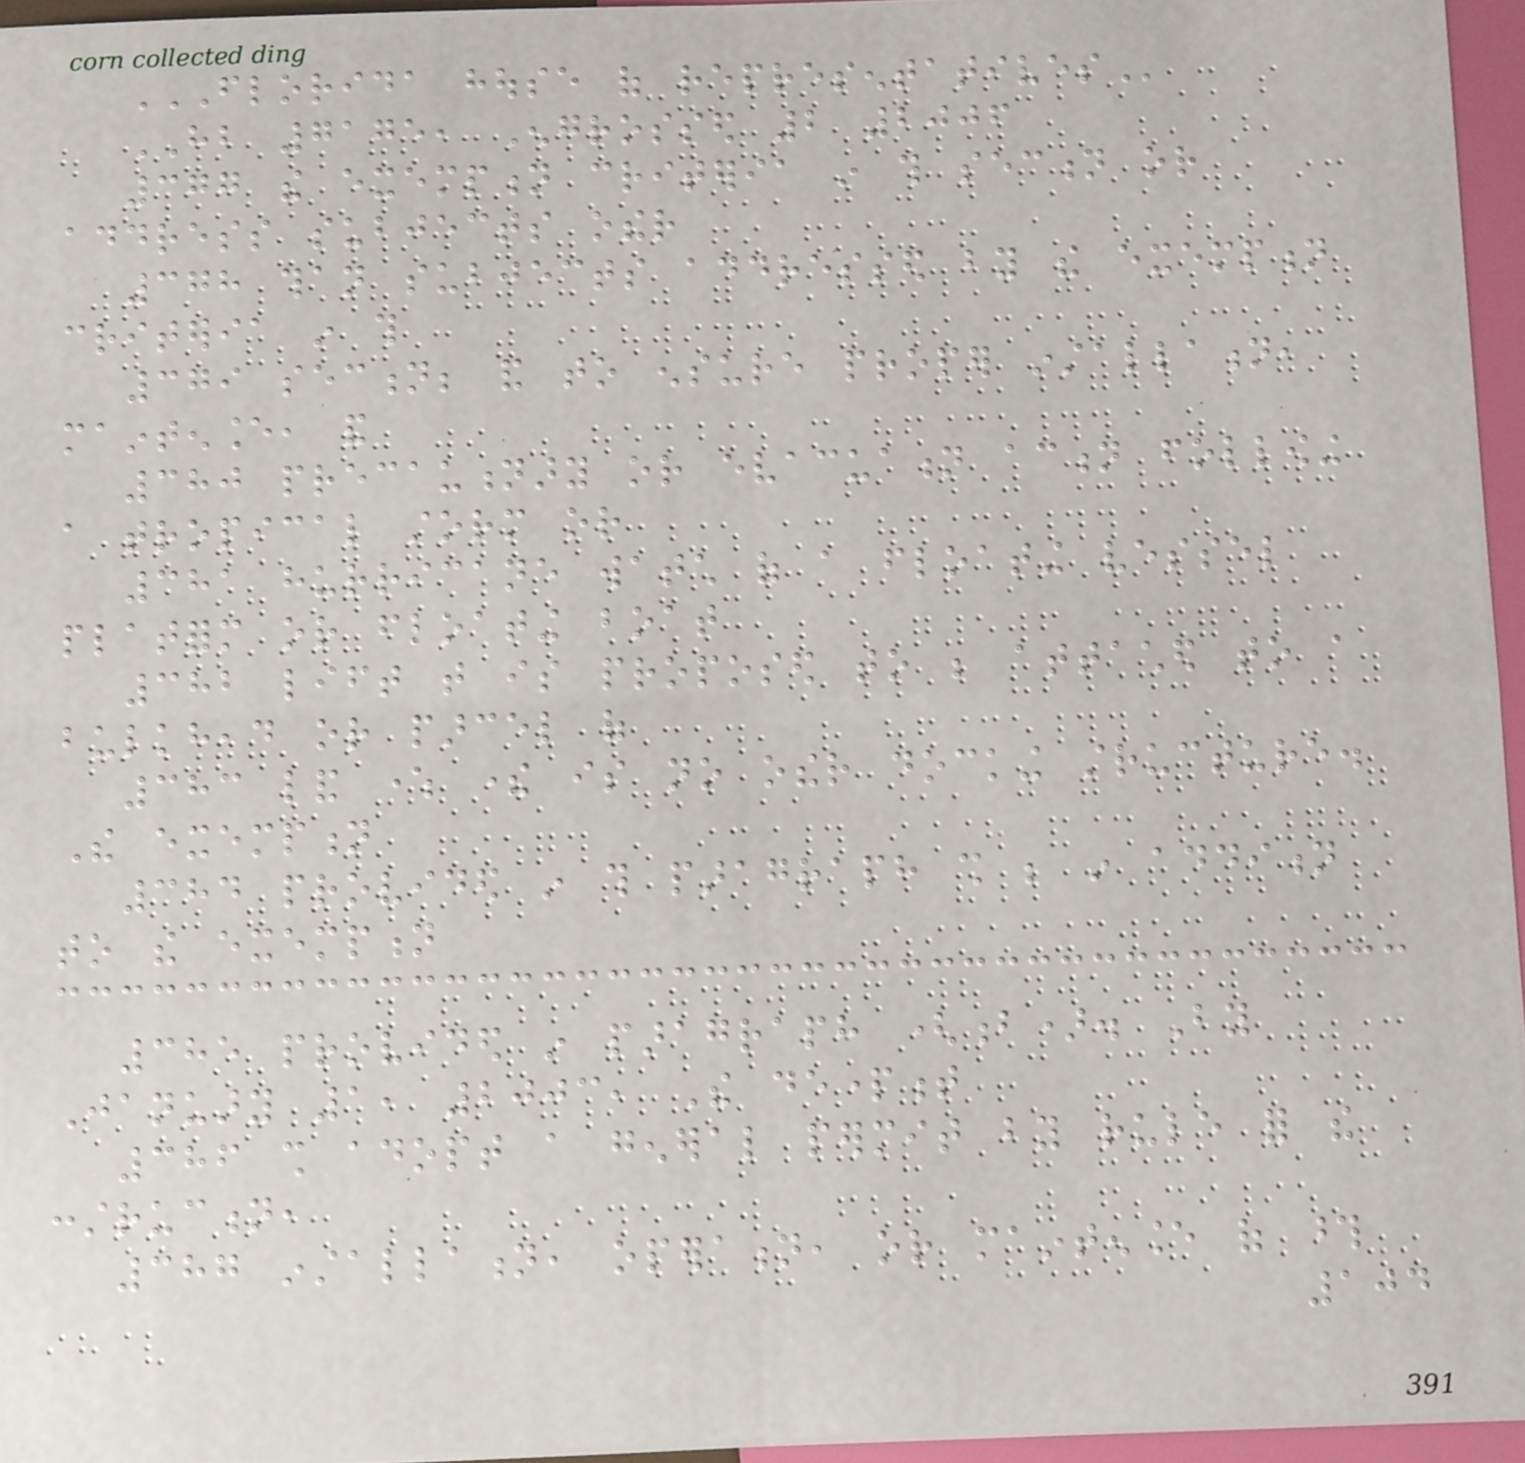FLORIDA HOUSE OF REPRESENTATIVES
HB 7175, Engrossed 2 2006
377 the exemption criteria in this section or
address subjects other
378 than subjects addressed by the exemption
criteria in this
379 section; and to ensure proper installation,
maintenance, and
380 precautionary or evacuation action following
a tropical storm or
381 hurricane watch of a floating vessel
platform or floating boat
382 lift that is proposed to be attached to a
bulkhead or parcel of
383 land where there is no other docking structure.
The exemption
384 provided in this paragraph shall be in addition
to the exemption
385 provided in paragraph (b). By
January 1, 2003, The department
386 shall adopt a general permit by rule for the
construction,
387 installation, operation, or maintenance of those
104
